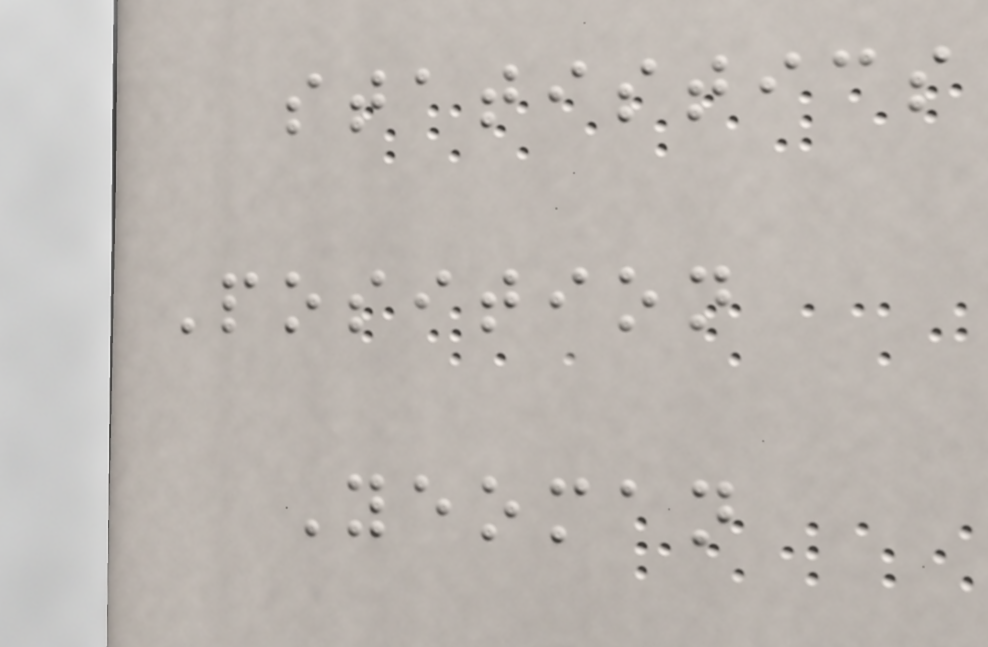statistics
Position
Yeoman
